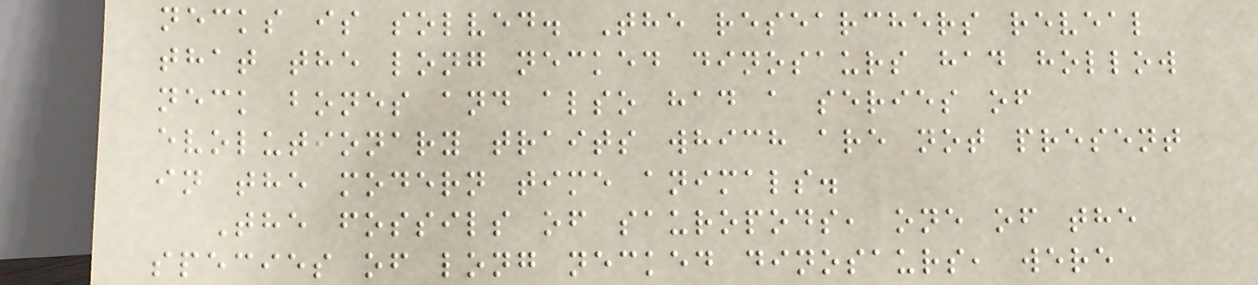necks is solved. The researchers reveal
that the long necked dinosaurs had hollow
neck bones and also had a series of
evolutionary traits which are not present
in the modern time animals.
The fossils of sauropods, one of the
species of long necked dinosaurs, were
